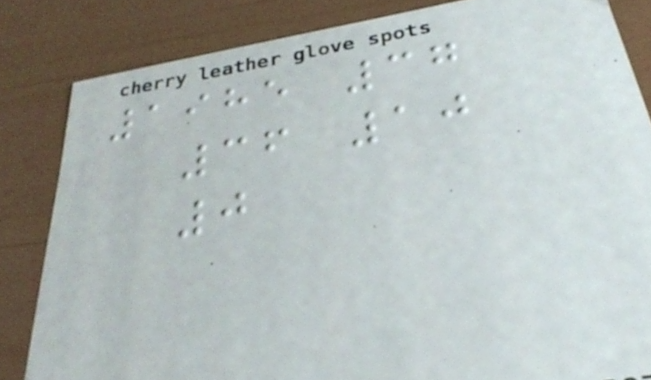1985 37
36 10
0
